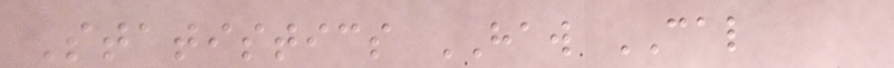Statistics HAW CAL
